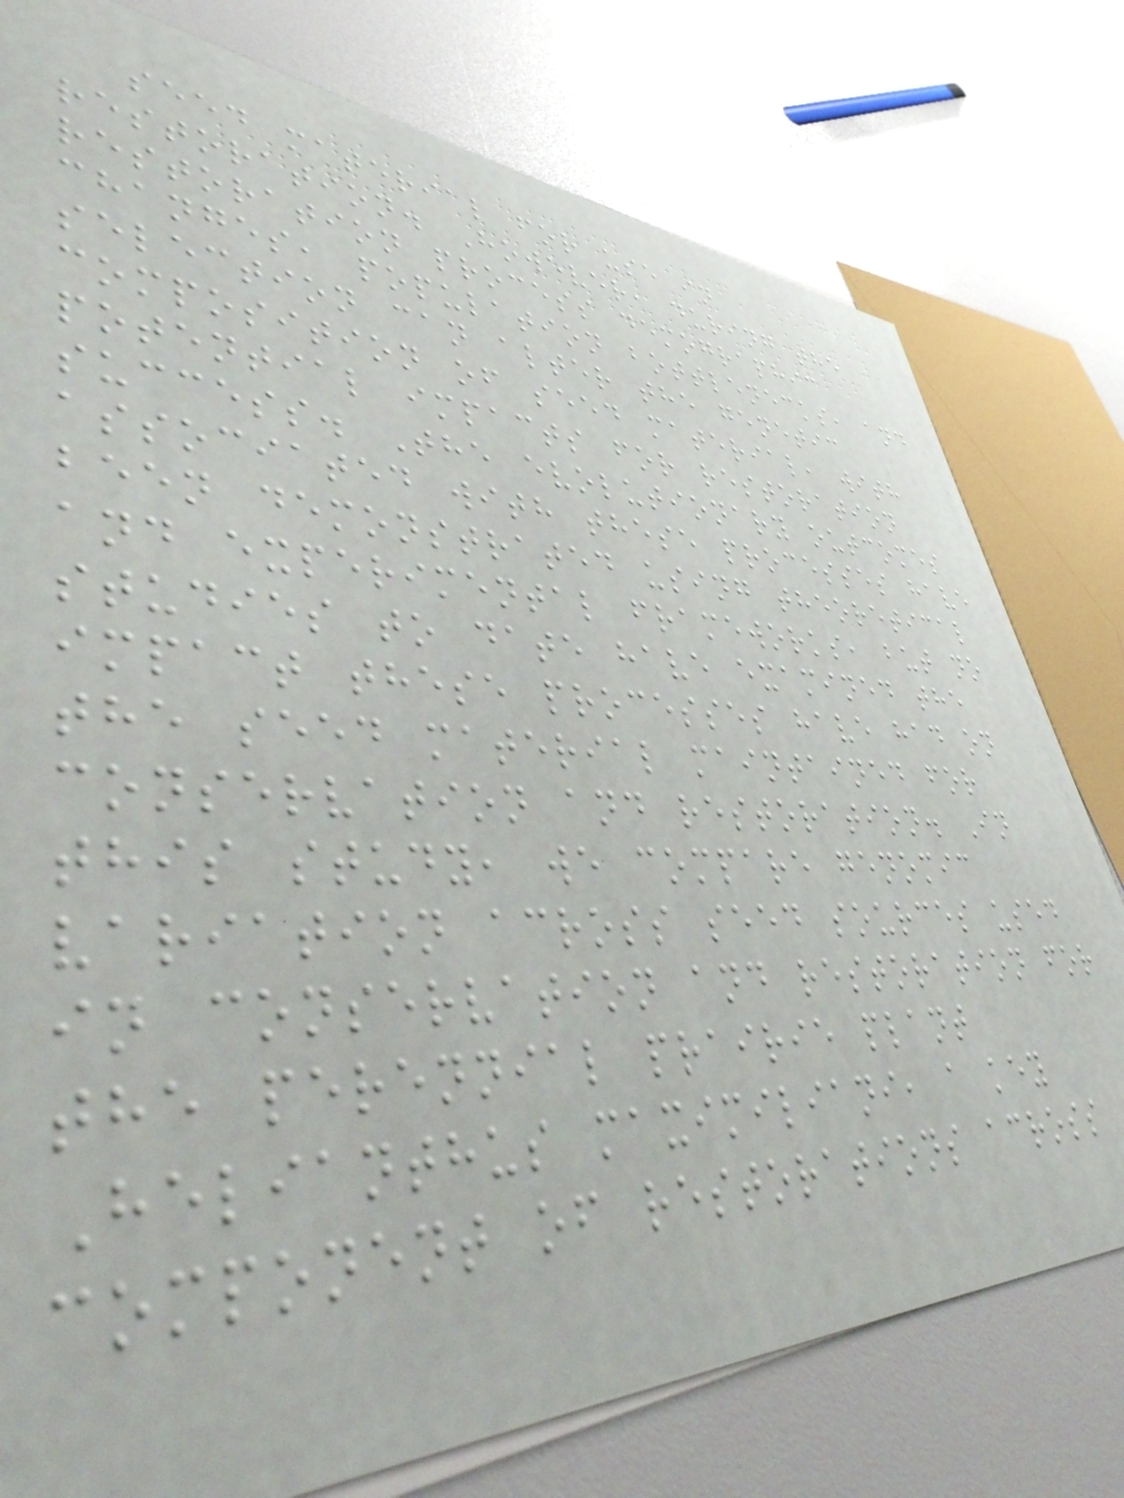seed material for use in
restoration. However, during the
restoration process demographic
changes, population bottlenecks, and
selection can alter the genetic
composition of seed material, with
potential impacts for restoration
success. The evolutionary outcomes
associated with these processes have
been demonstrated using theoretical
and experimental frameworks, but no
studies to date have examined the
impact these processes have had on
the seed material maintained for
conservation and restoration. In
this study, we compare genomic
variation across seed sources used
in conservation and restoration for
the perennial prairie plant
Helianthus maximiliani, a key
component of restorations across
